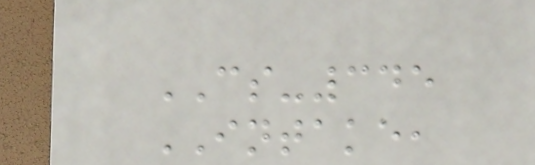CS-345
INTAKE,
